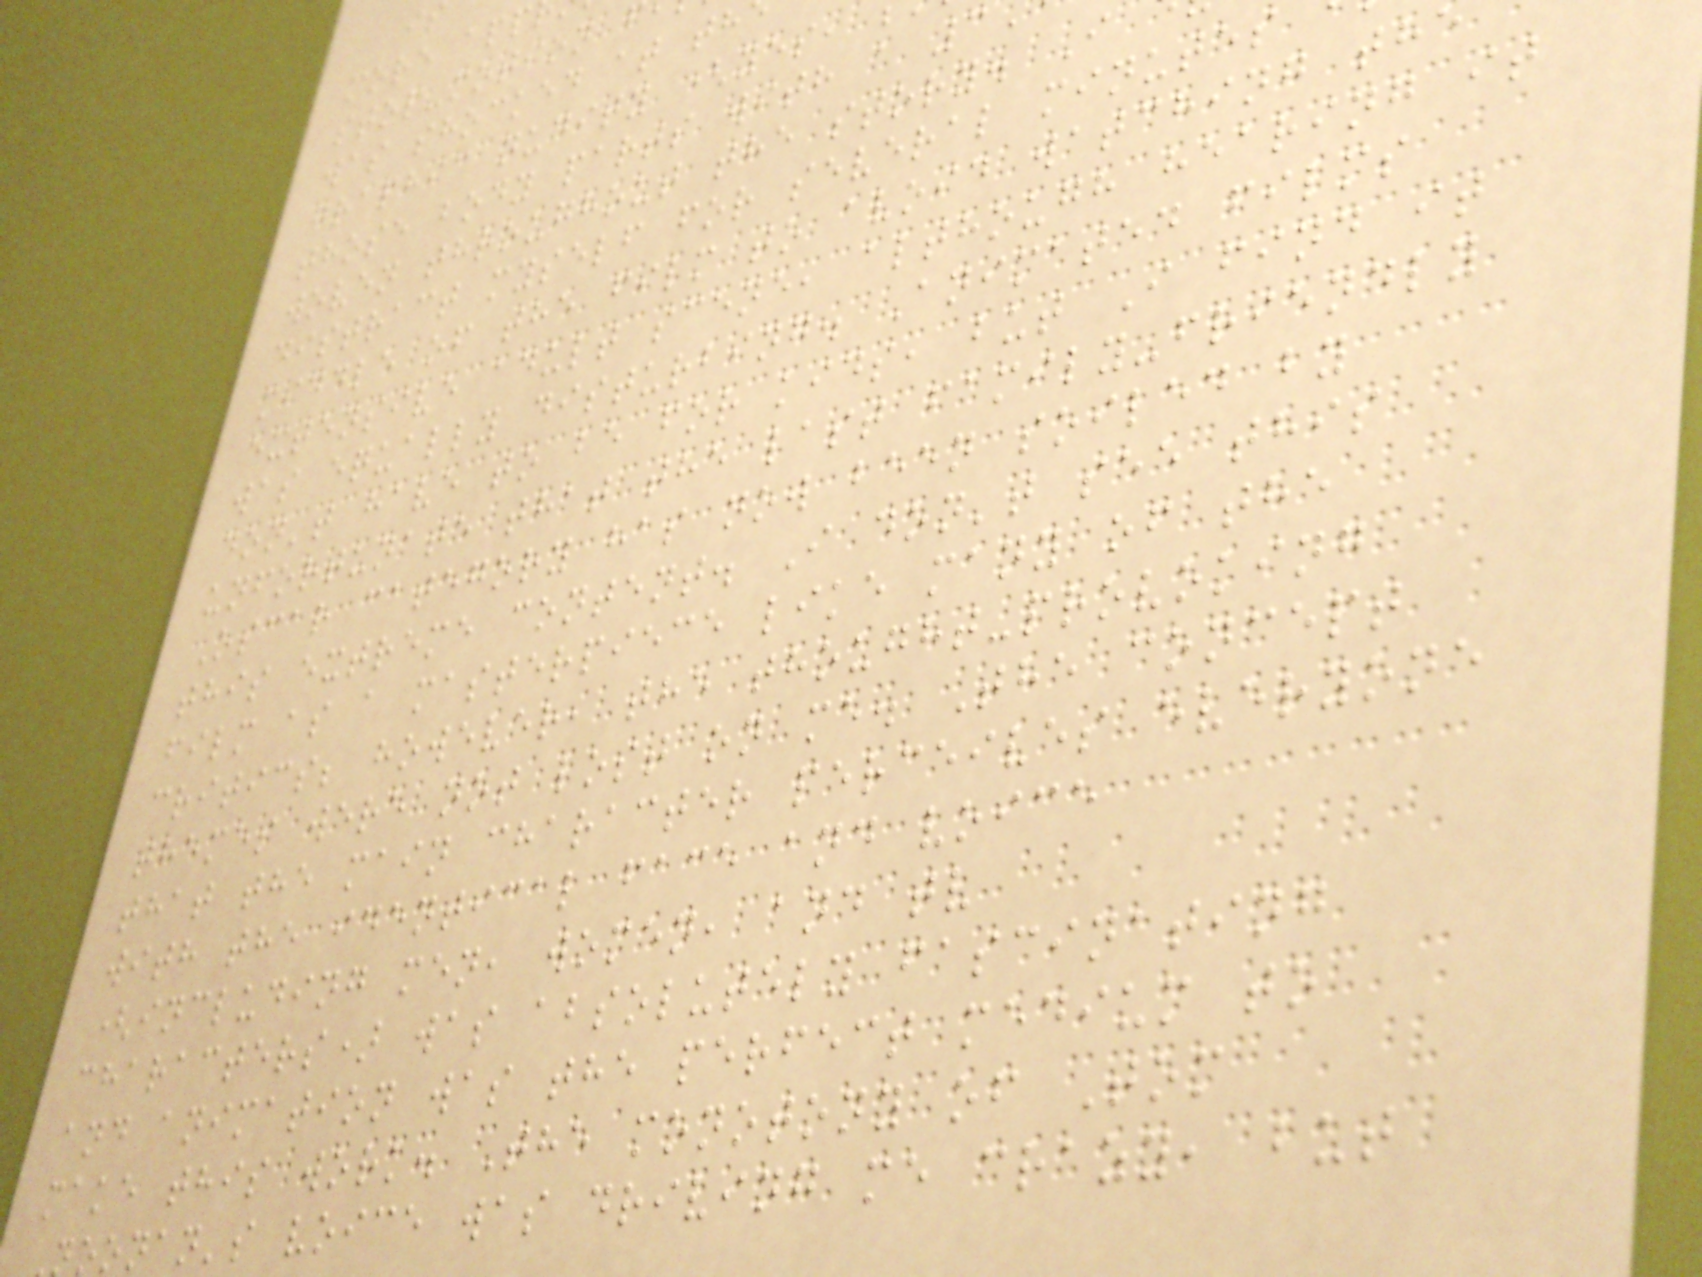stop-motion
was shocked at th
graphic nudity (yes,
those body parts with a 3
woven throughout the story. I
distract myself for several minutes
middle of the film to avoid watching the
extensive adult scene, although hearing it
was equally disturbing. Animated films
don't have to be for kids, but I find it
unfortunate that the last family-friendly
Oscar category has now been soiled by
this extreme content. I don't see this
film as a masterpiece like many of the
critics; however, the thought-provoking
themes were not lost on me. The concept
that the main character perceives everyone
with the identical face and voice
(including men, women, and tv
characters) was absolutely fascinating
and animation was the perfect medium to
make this work. The monotony of Tom
noonan's voice was driving me crazy, but
